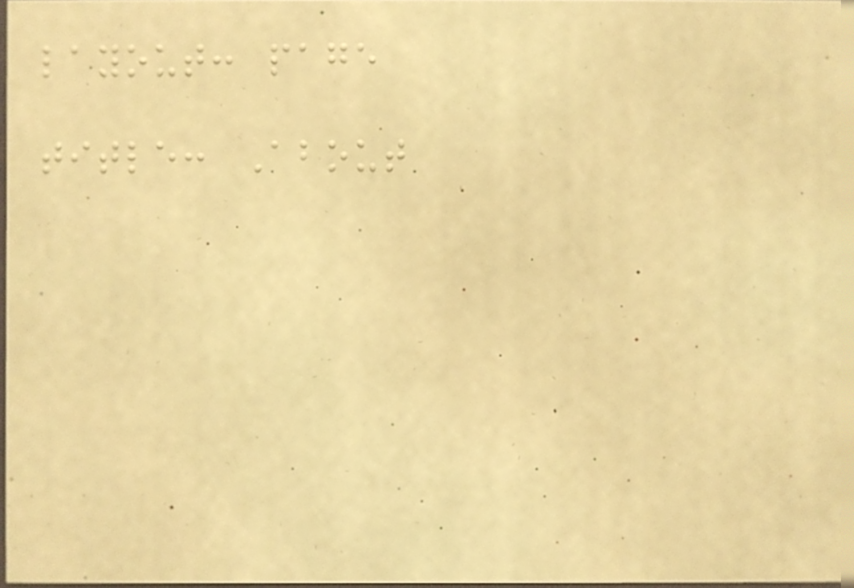layout: page
title: About
